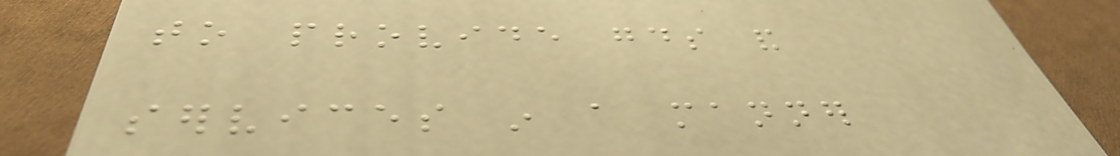to provide goods and
services in a manner
